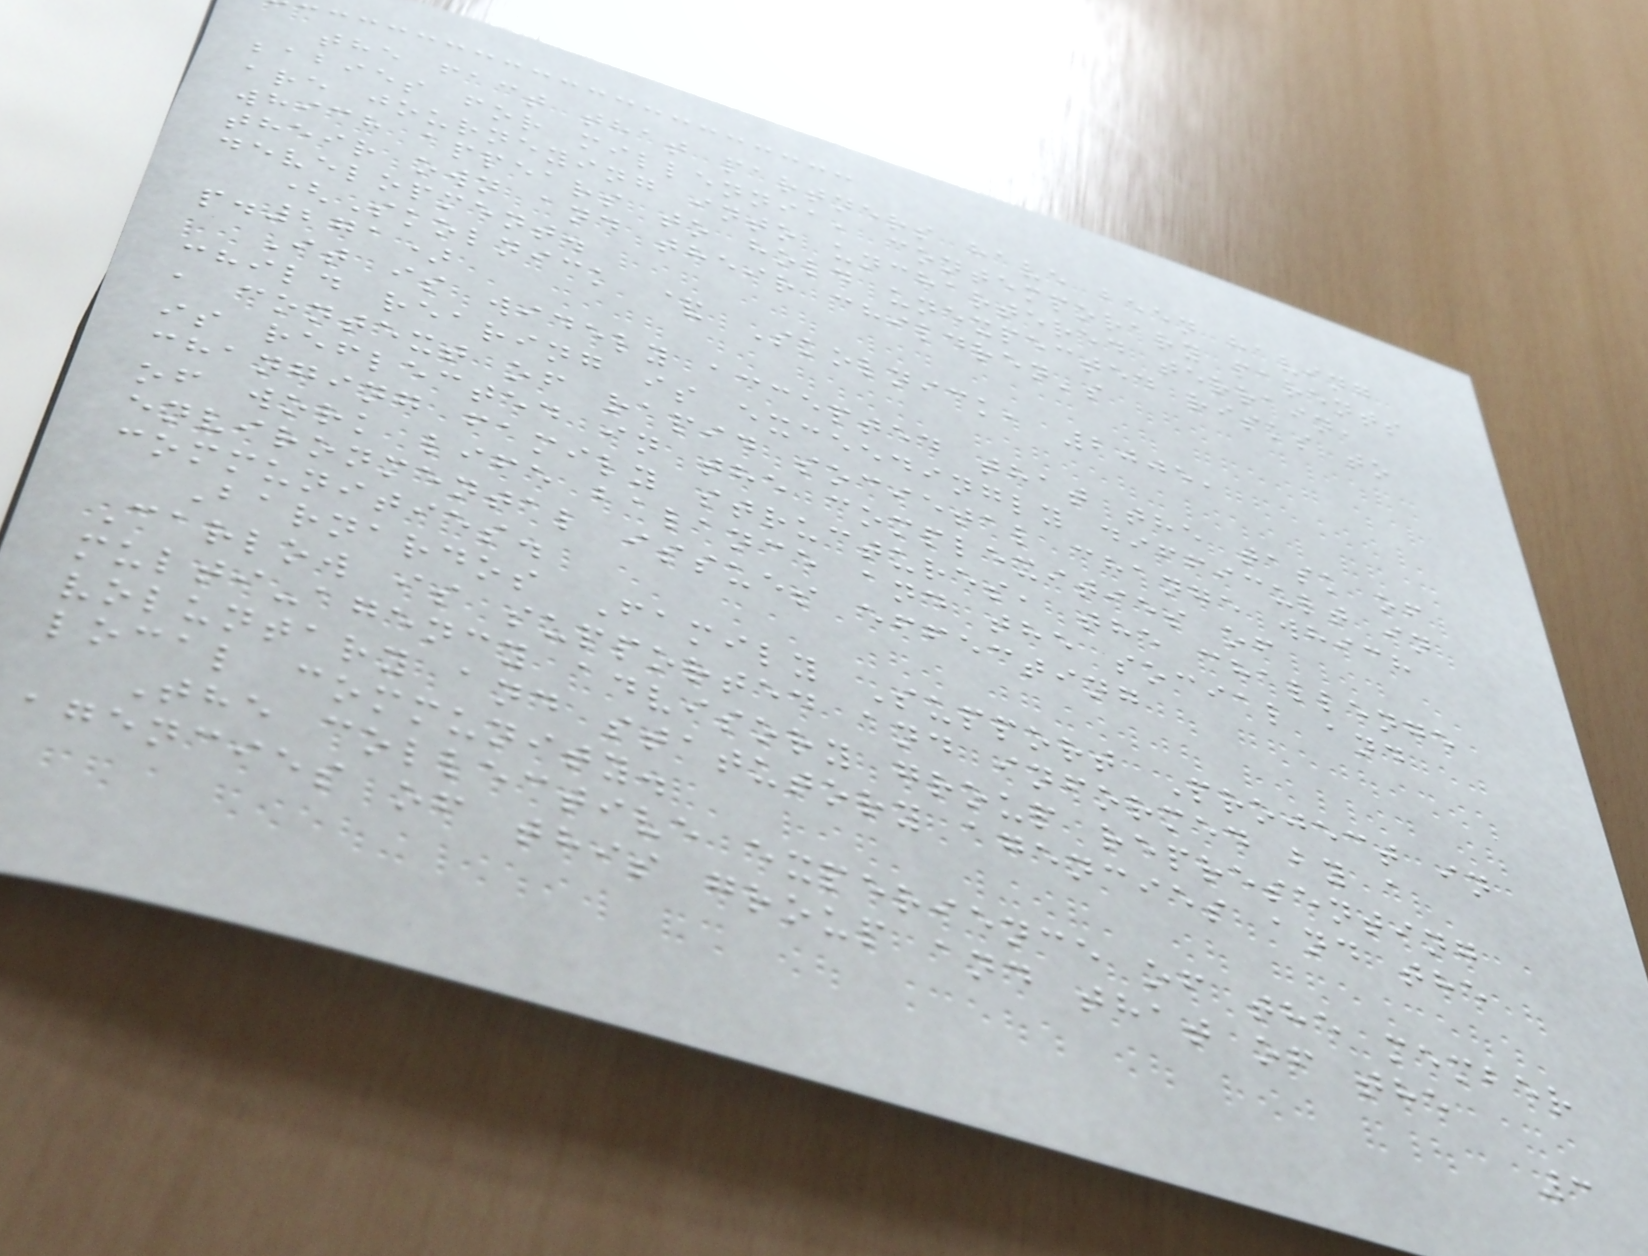the fact that partners have been having
babies for millennia, contemporary parents
are journeying into unchartered terrain,
which appears to hold unexpected risks to
their own and their children's
development.
(Skolnick & Skolnick, 2005,
p.271)
It is widely accepted that the task of
child rearing is exceedingly difficult in
a context of rapid societal change which
is reflected in the complexities of
changing family structures, the challenge
of work life balance and the social and
environmental issues effecting
communities.
Barnardos Family Support Project in
Carlow is supported and informed by a
multi-agency advisory group representing
voluntary and statutory agencies and the
local community.
The collective experience of the member
agencies of this group and that of the
3
